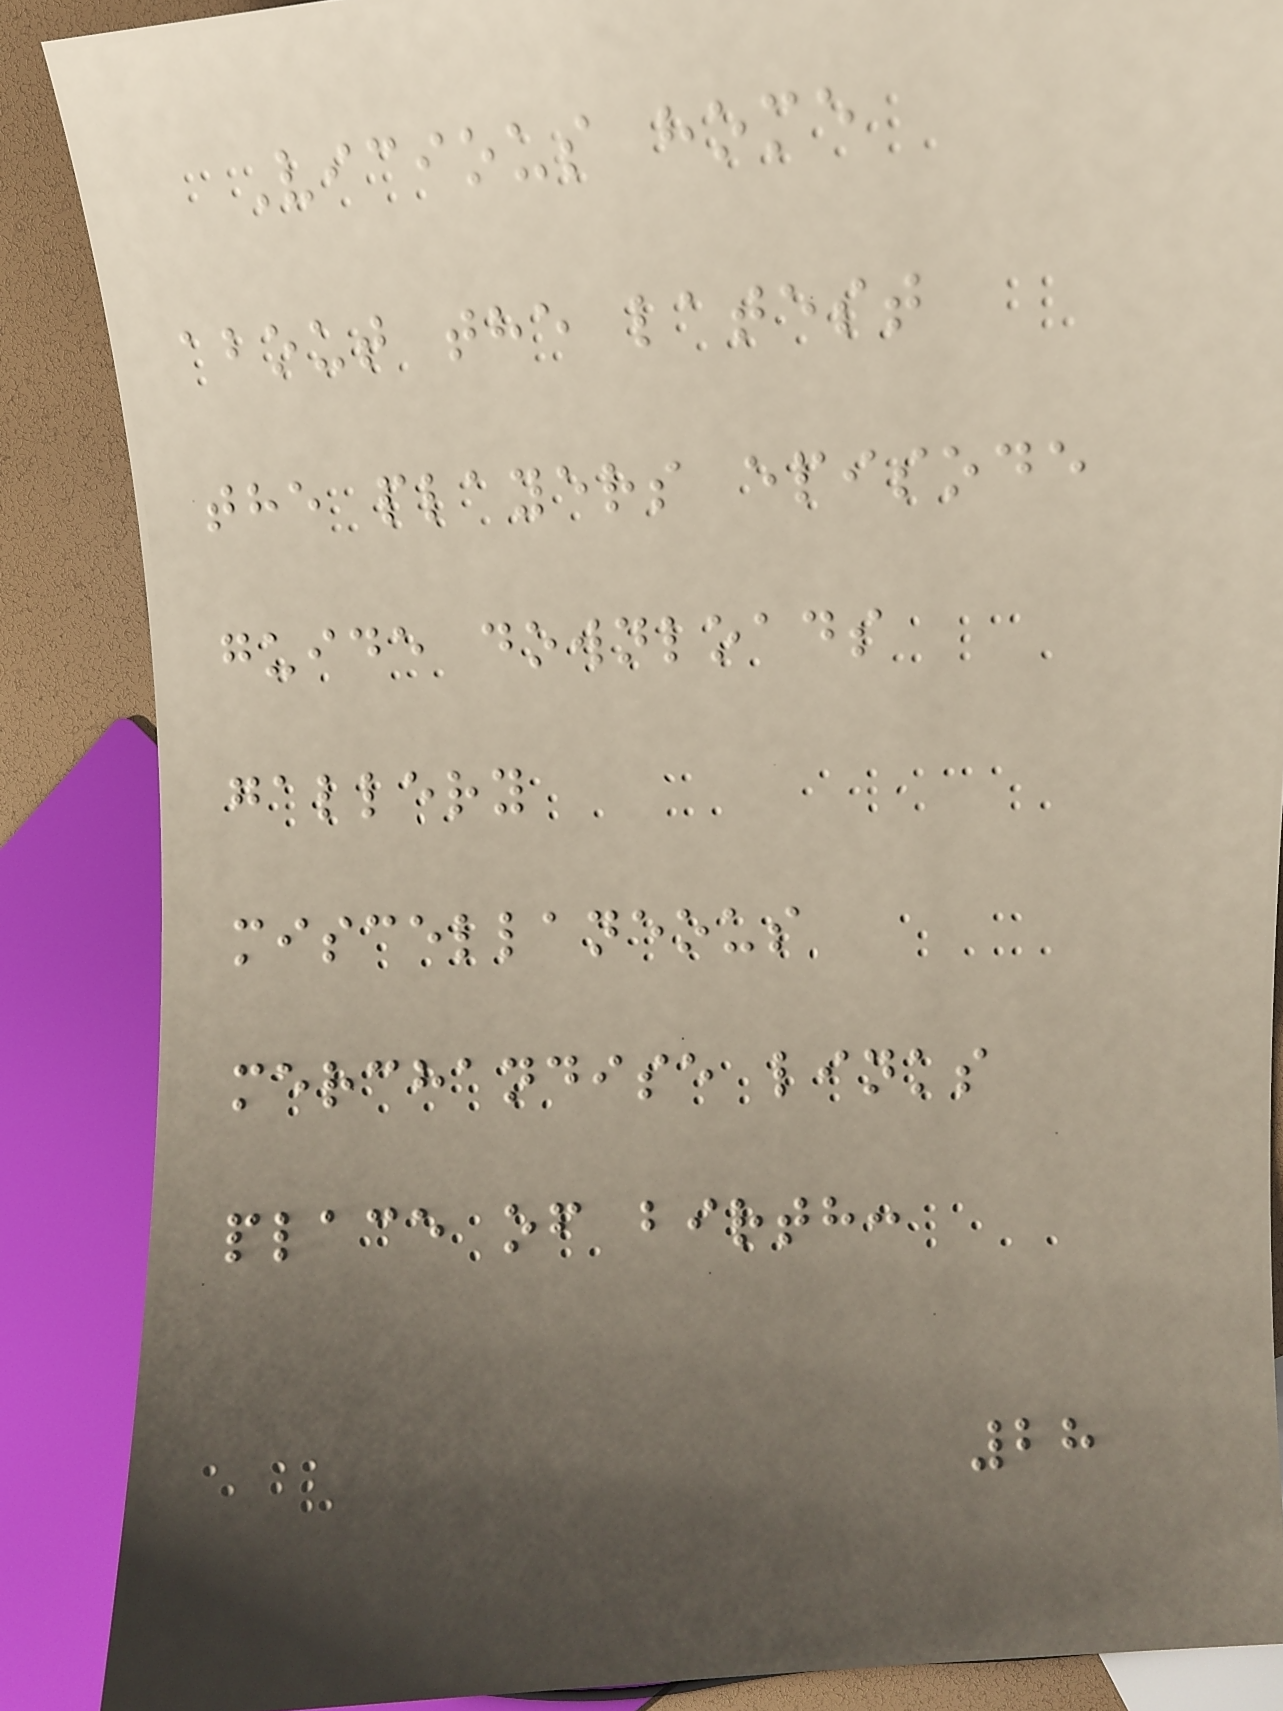Vicious home
about the latest
the players episode
guide downloads
gallery
miscellaneous
merchandise links
place of birth:
28
